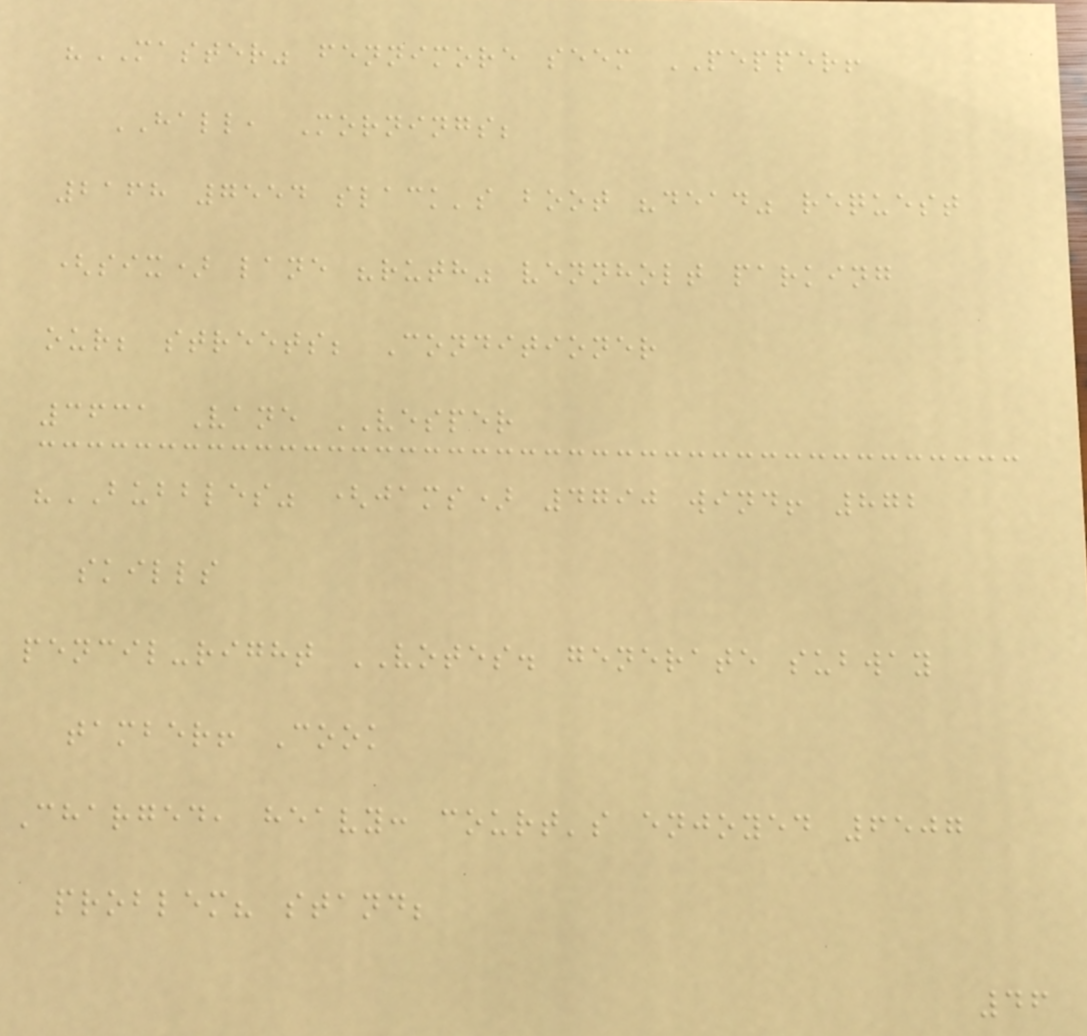"MASTER" fennimore seem PEPPER!
HALL, Mornings;
2168 7554 slack's boot "dead" request
(six) lane "ruth" vennholt parking
our; streets; Conditioner
3631 Vane VESPER
"BUBBLES" (jams) 4790 wind! 872
skills
pencil-right VOTES. generate subway
tamber! Cook
Charged, heavy: court's enjoyed 6507
problem? stand;
46
